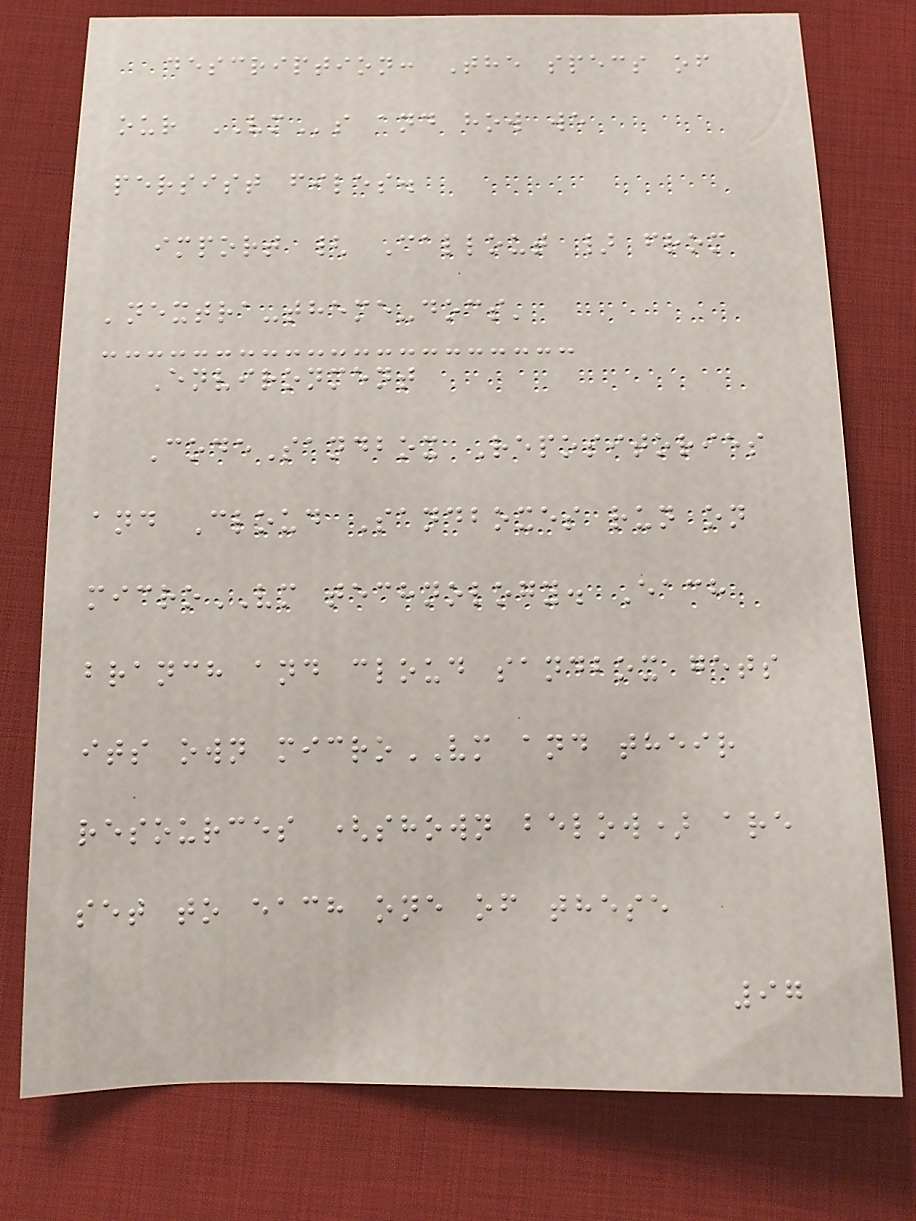description: The specs of
our VMs and how we
persist files.
import { Callout } from
'nextra-theme-docs'
Environment
CodeSandbox Repositories
and Cloud Sandboxes run on
microVM technology. Each
branch and cloud sandbox gets
its own microVM and their
resources (shown below) are
set to each one of these
97
